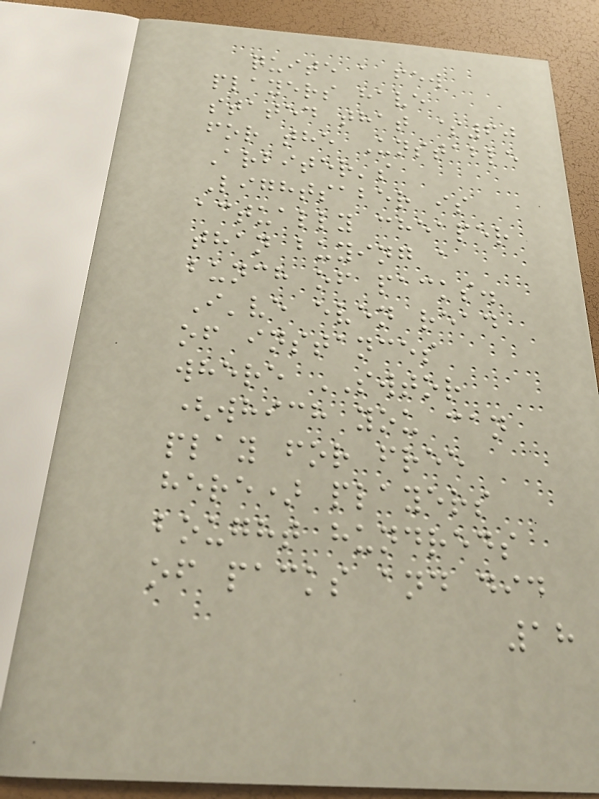quite a few
players have
stated that $60
for the Unstable
Arbiter's
Lightsaber is
actually cheaper
than buying a
bunch of packs.
I've even read
of instances
where SWTOR
(which you can
play for free
here) players
bought hundreds
of packs and did
18
